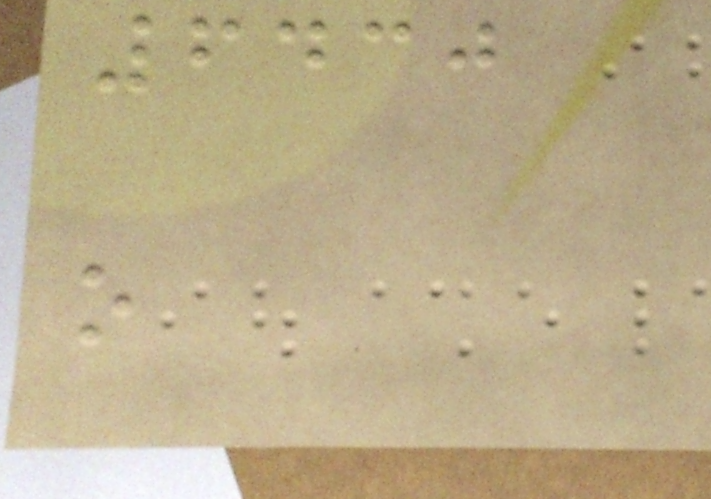6430
o
